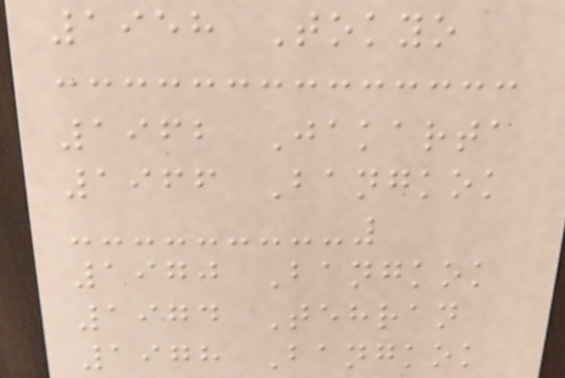1958 Tokyo
1962 Jakarta
1966 Bangkok
1970 Bangkok
1974 Tehran
1978 Bangkok
